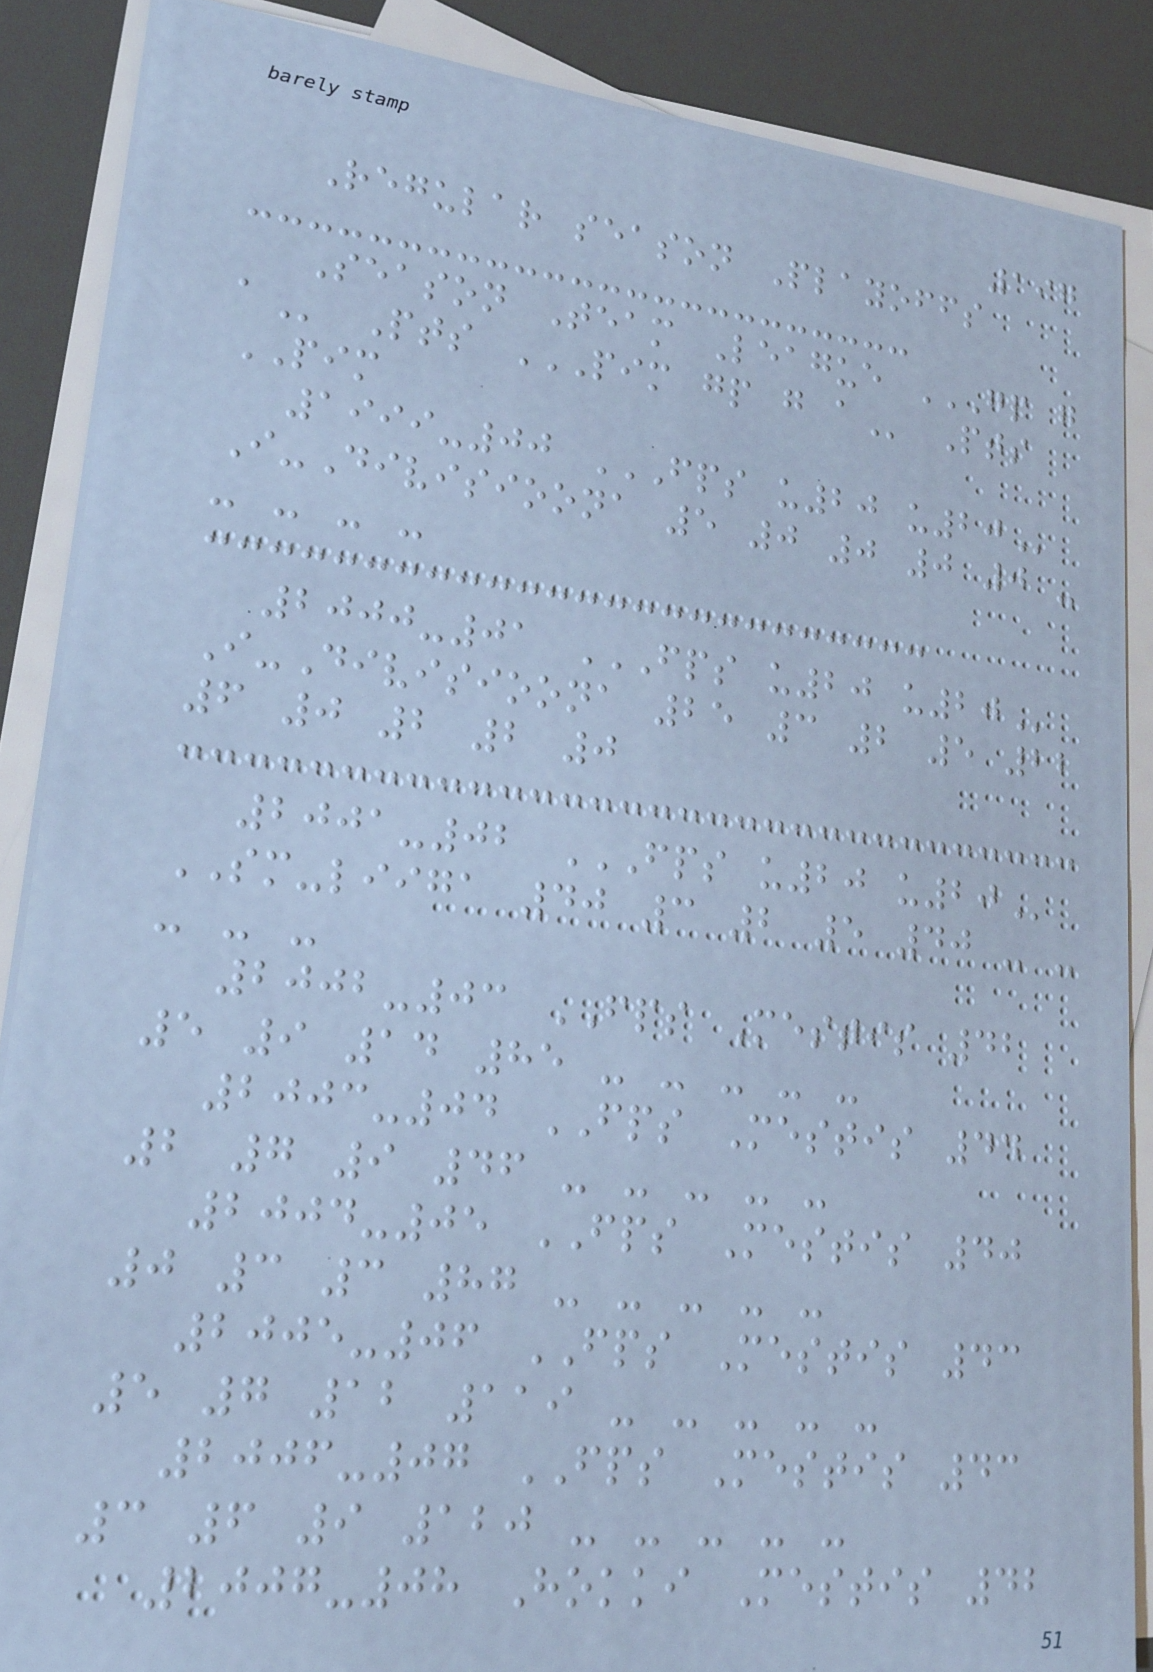197
Regular season Playoffs
Season Team League GP G
A Pts PIM GP G A Pts
PIM
1999-00 FPS U20 U20
I-Divisioona 5 0 0 0 0 -
- - - -
2000-01 FPS U20 U20
I-Divisioona 25 3 2 5 22
6 0 2 2 0
2001-02 FPS U20 U20
SM-liiga 40 3 2 5 40 - -
- - -
2002-03 FPS Mestis 42
5 9 14 85 - - - - -
2003-04 FPS Mestis 44
2 7 9 46 - - - - -
2004-05 FPS Mestis 40
0 3 3 87 - - - - -
2005-06 FPS Mestis 43
5 7 12 119 - - - - -
2006-07 FPS Mestis 43
3 6 9 120 - - - - -
2007-08 Hokki Mestis 42
